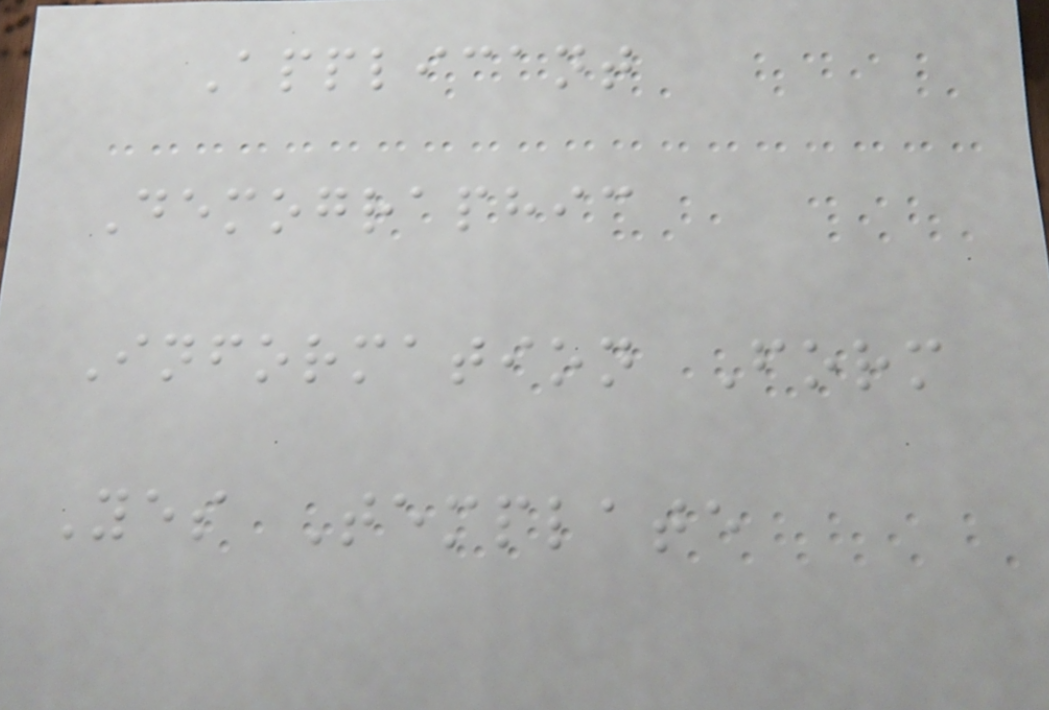Applicant
Demographic
Information Form
Yes Template
